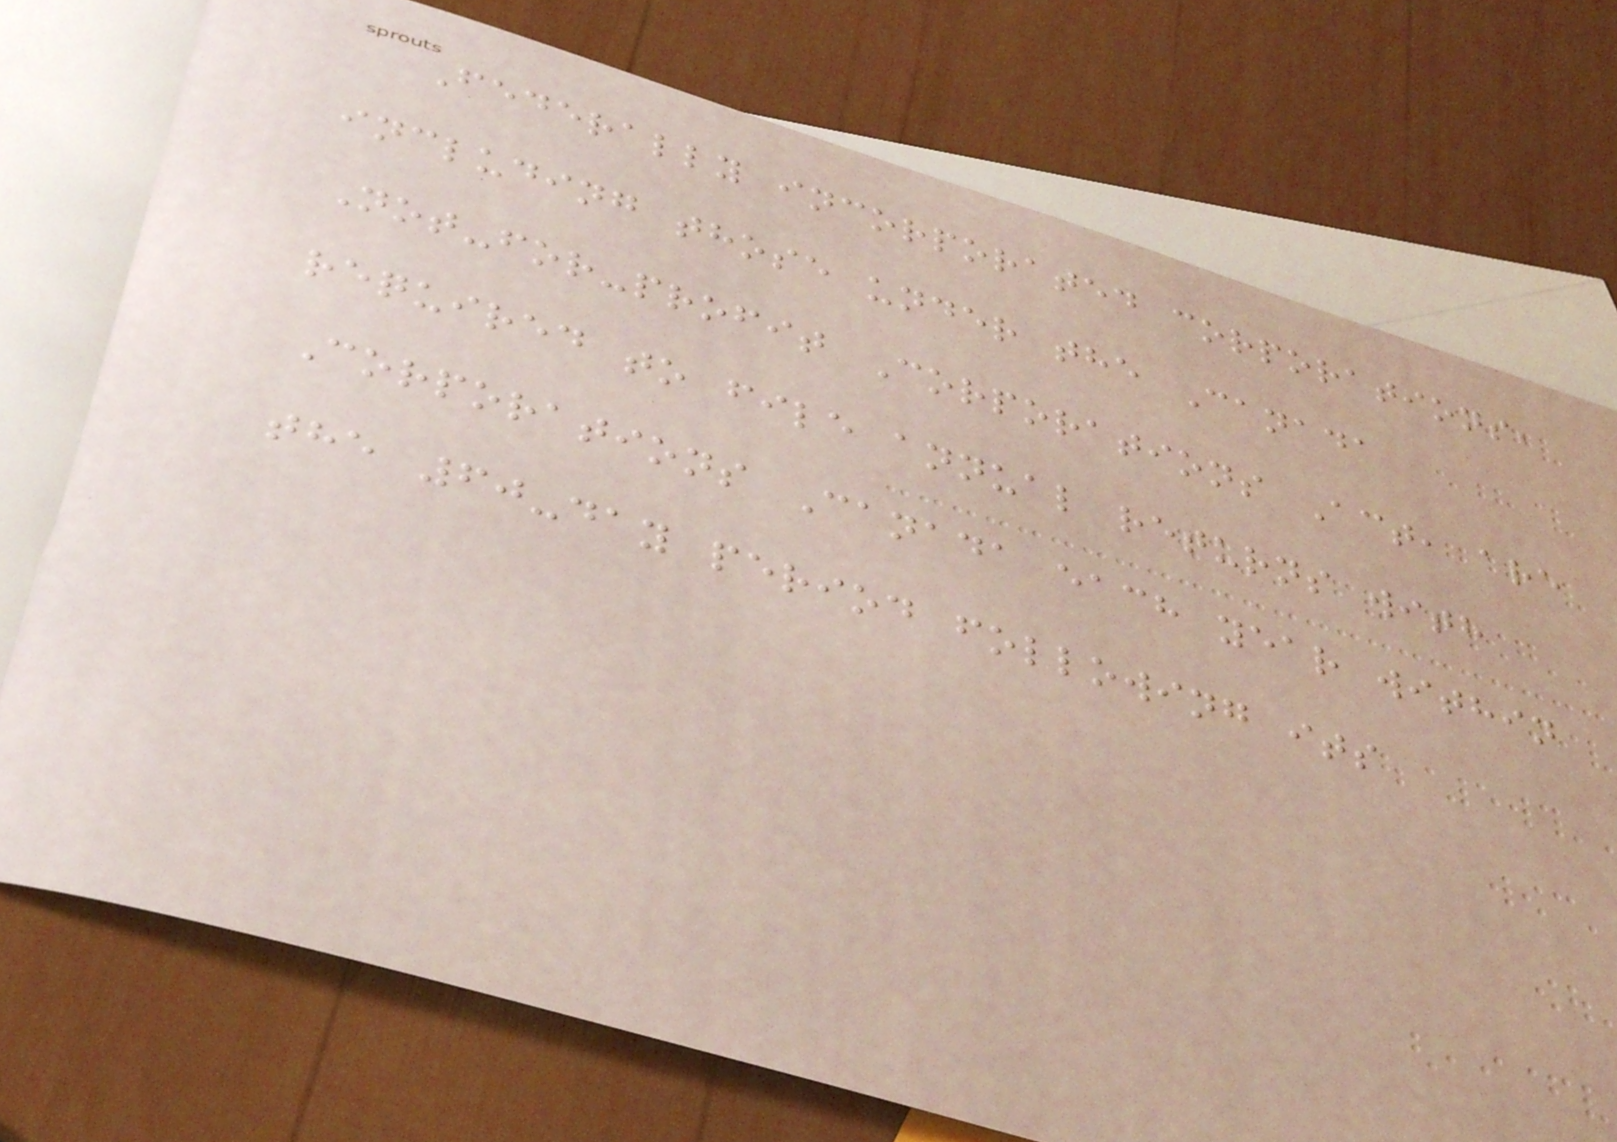Federally incorporated corporations,
including those under the Canada
Not-for-profit Corporations Act, are
required to file annual returns with
Corporations Canada each year within
the 60-day period following its
